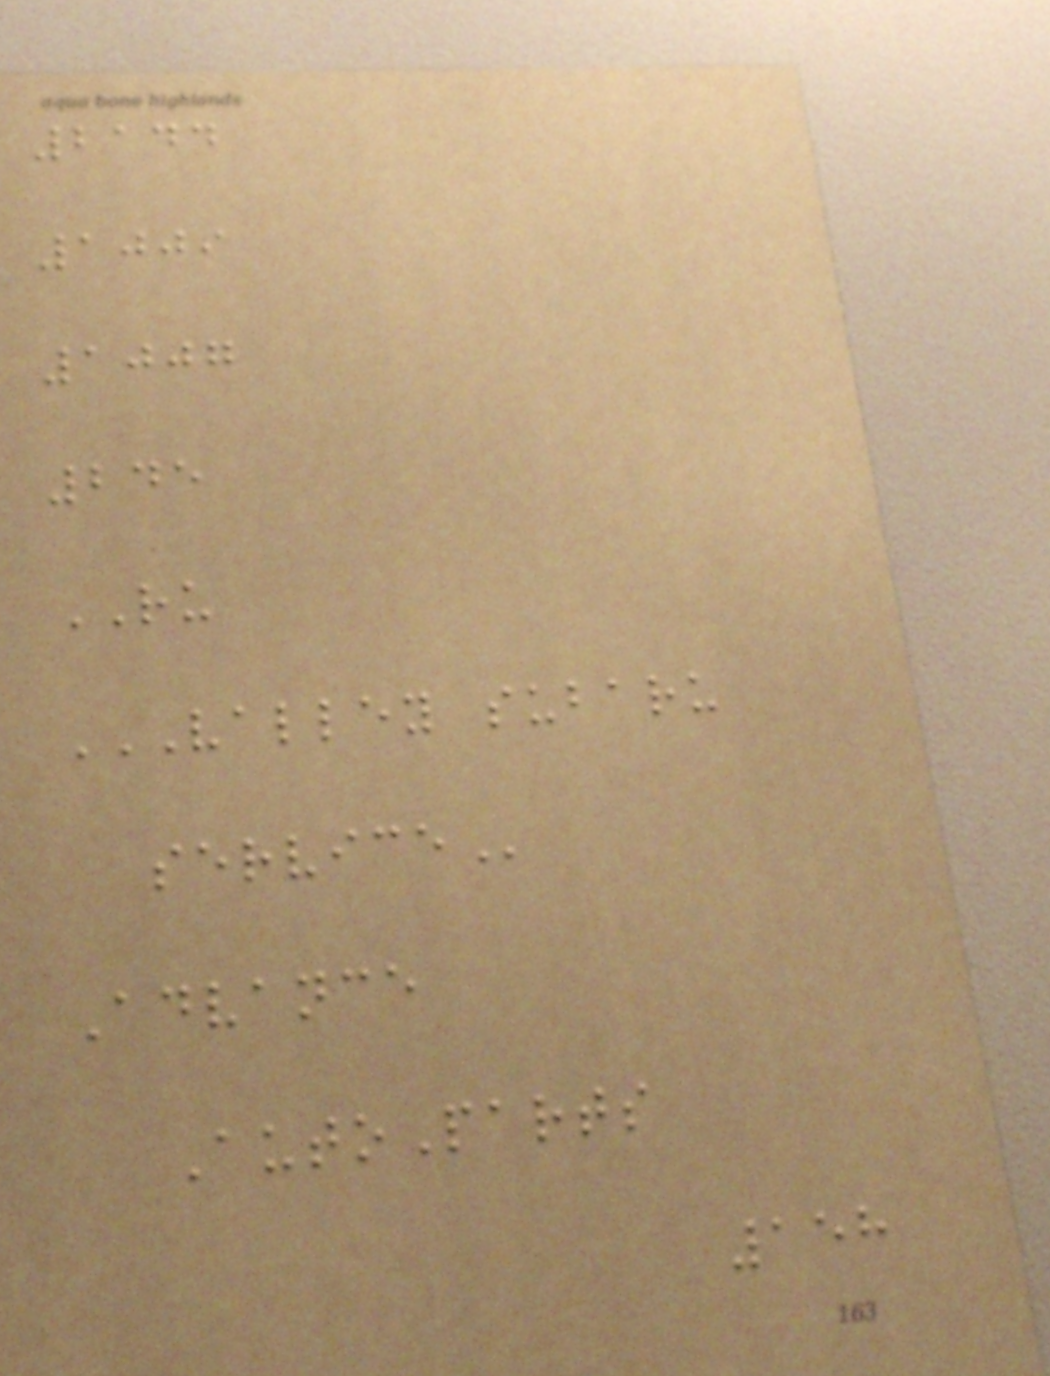2144
1009
1007
245
RU
VALLEY SUBARU
SERVICE
Advance
AutoParts
158
